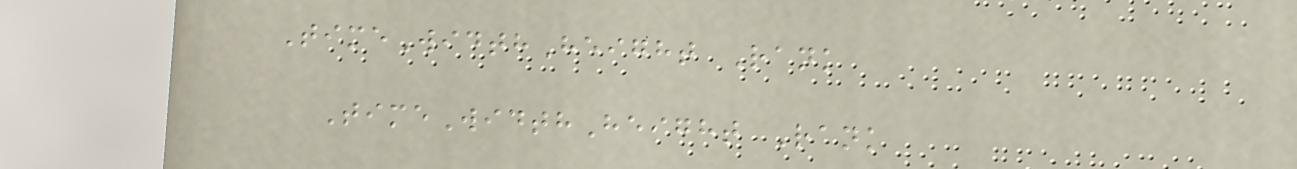TimeWidthHeight Rank
TimeWidthHeight Rank
